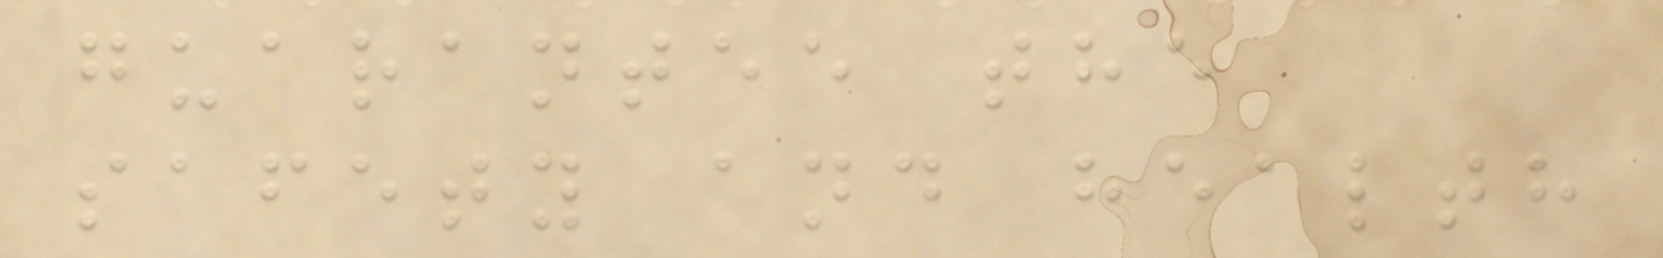guarantee the
safety and health
